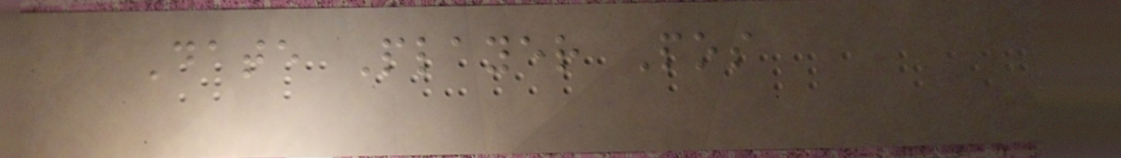Date Player Pos
